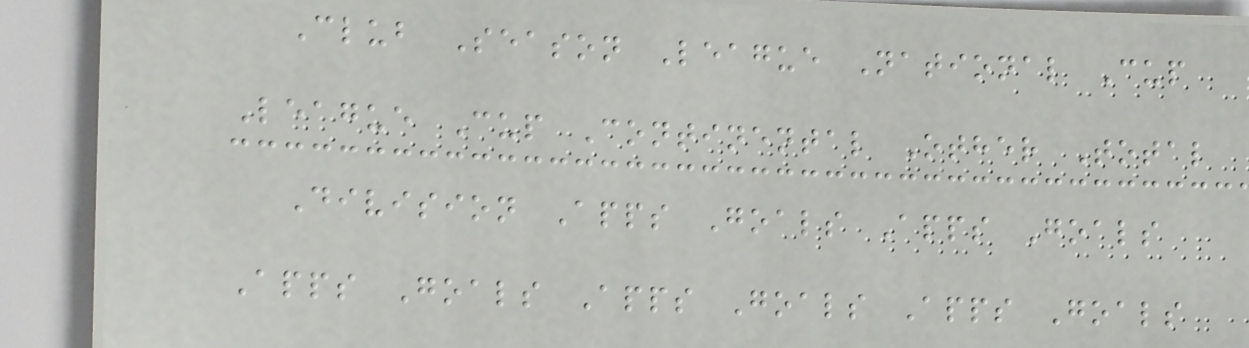Club Season League National Cup
League Cup Continental Other Total
Division Apps Goals Apps Goals
Apps Goals Apps Goals Apps Goals
